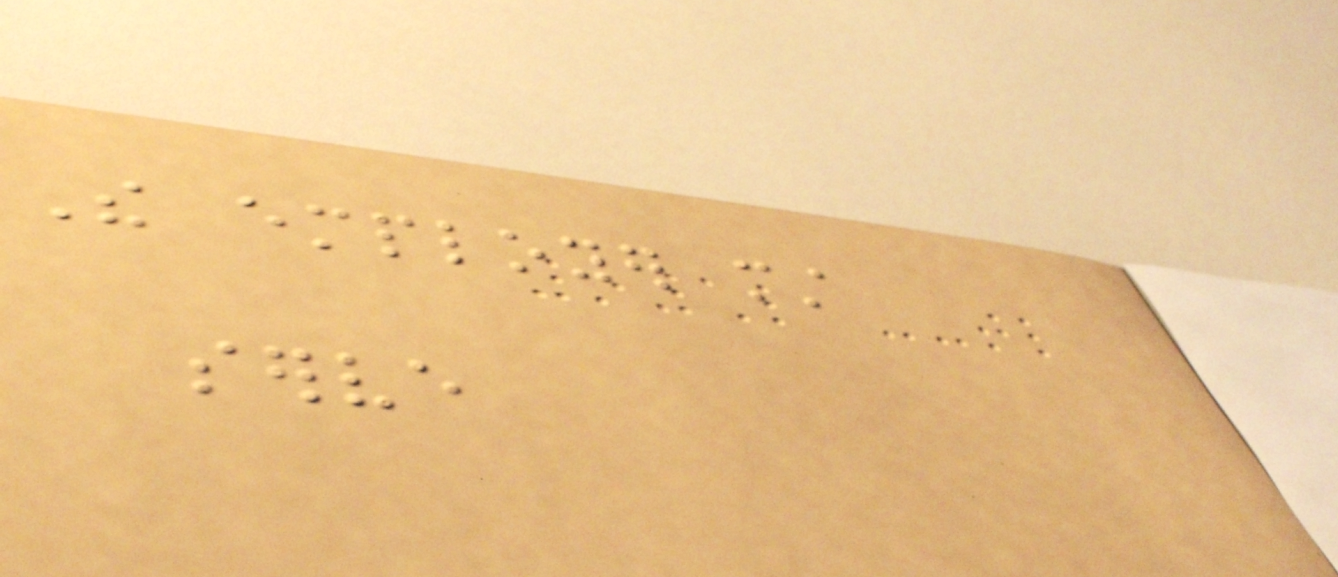The employer must
serve
